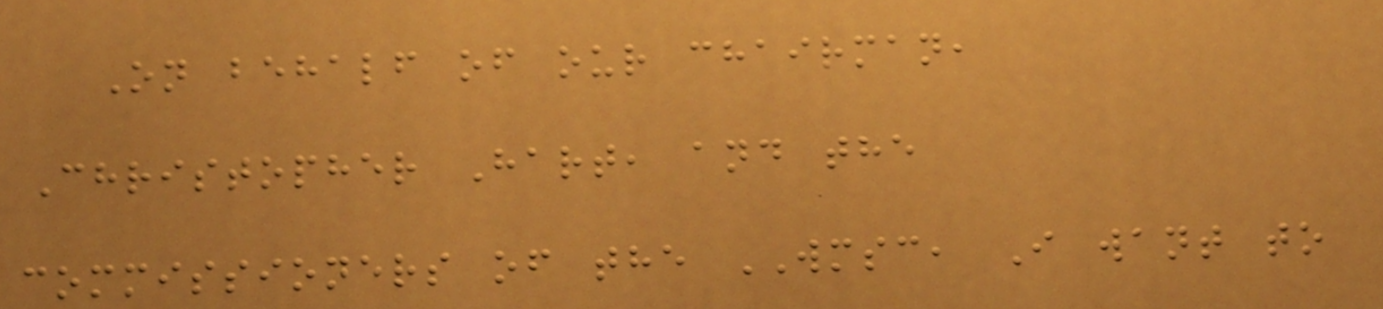On behalf of our chairman,
Christopher Hart, and the
commissioners of the WMSC, I want to
